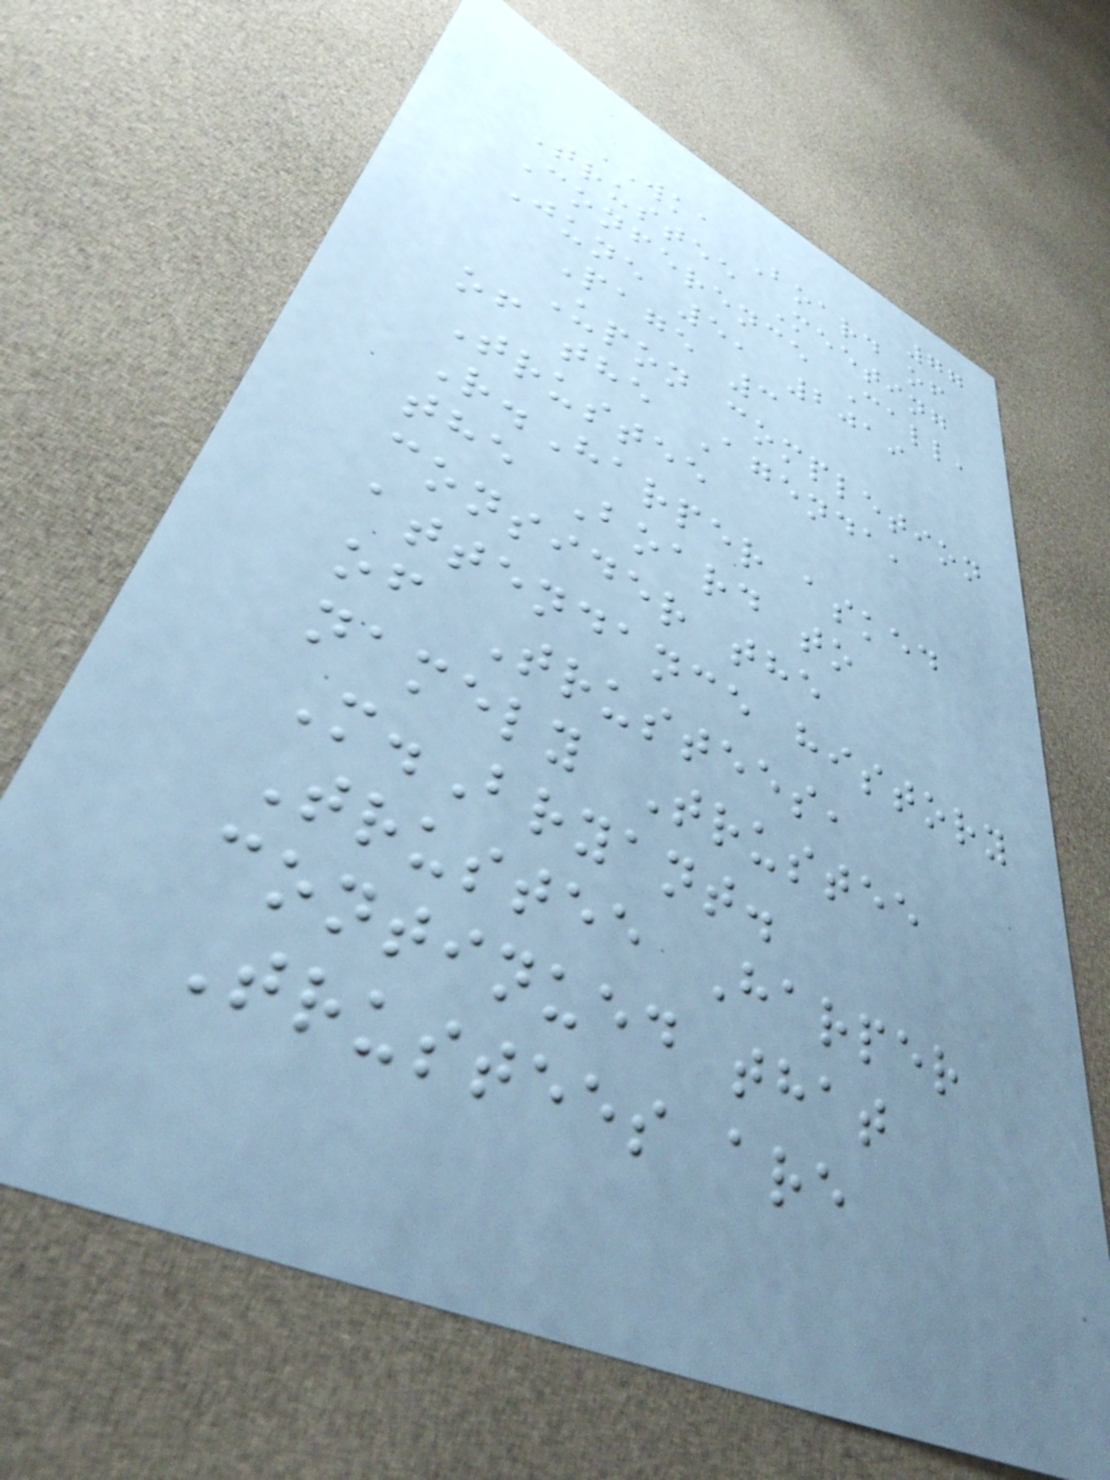77
WKA Board of
Trustee Meeting
Conference Call,
June 5, 2019
Page 3
Upon completion
of the Agenda,
Trustee
R.Harper asked
the Board to
consider the
attendance history
of Trustees,
namely Trustee
M.Bryant.
Trustee Harper
continued that
Trustees are
